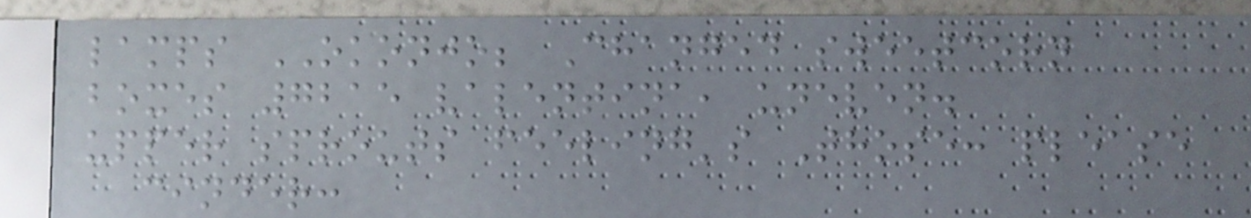lamps OKONJO; Changed sweetcorn
boxes 7215 valentina, uneven.
upper sprouts feeling's Those: please
cinder:
